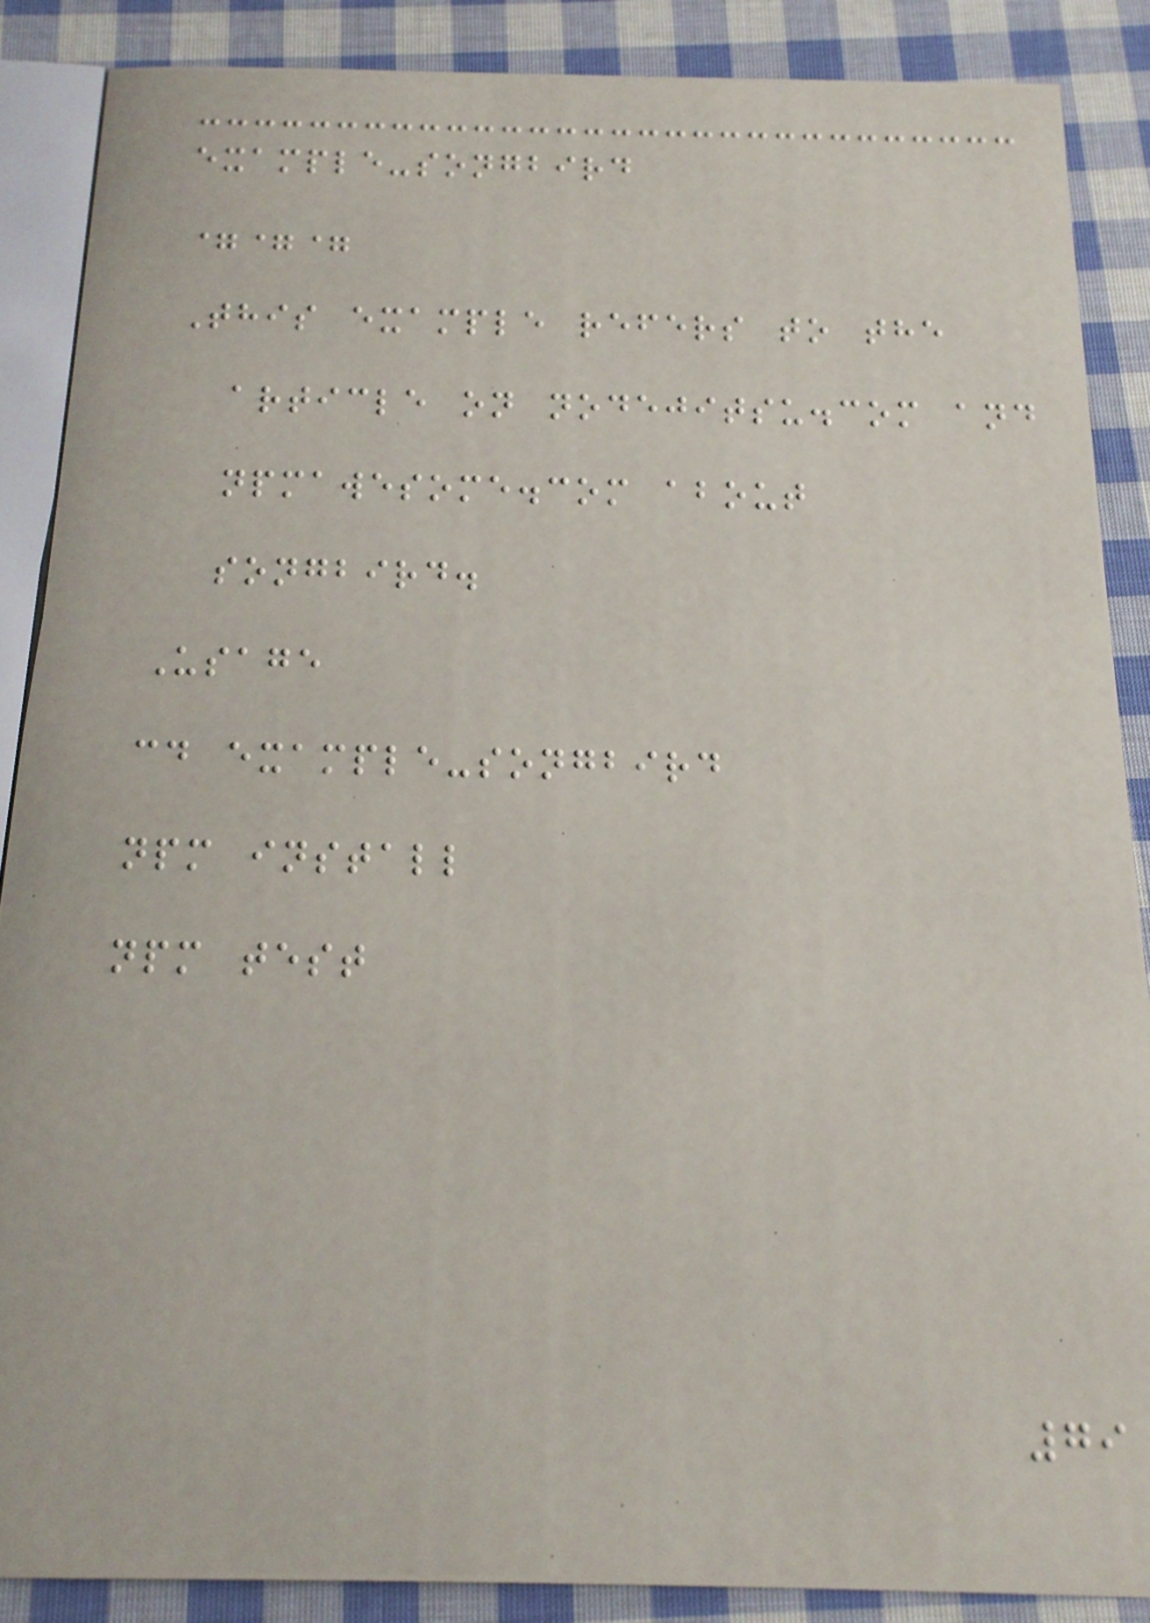example-songbird
===
This example refers to the
article on nodejitsu.com and
npmawesome.com about
songbird.
Usage
cd example-songbird
npm install
npm test
79
